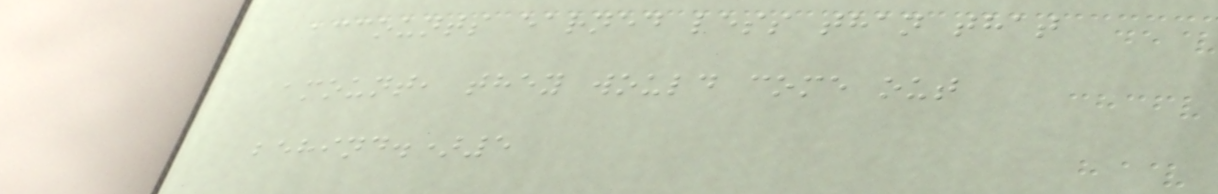accounts earned less than that
amount, they would come out
behind.)5
